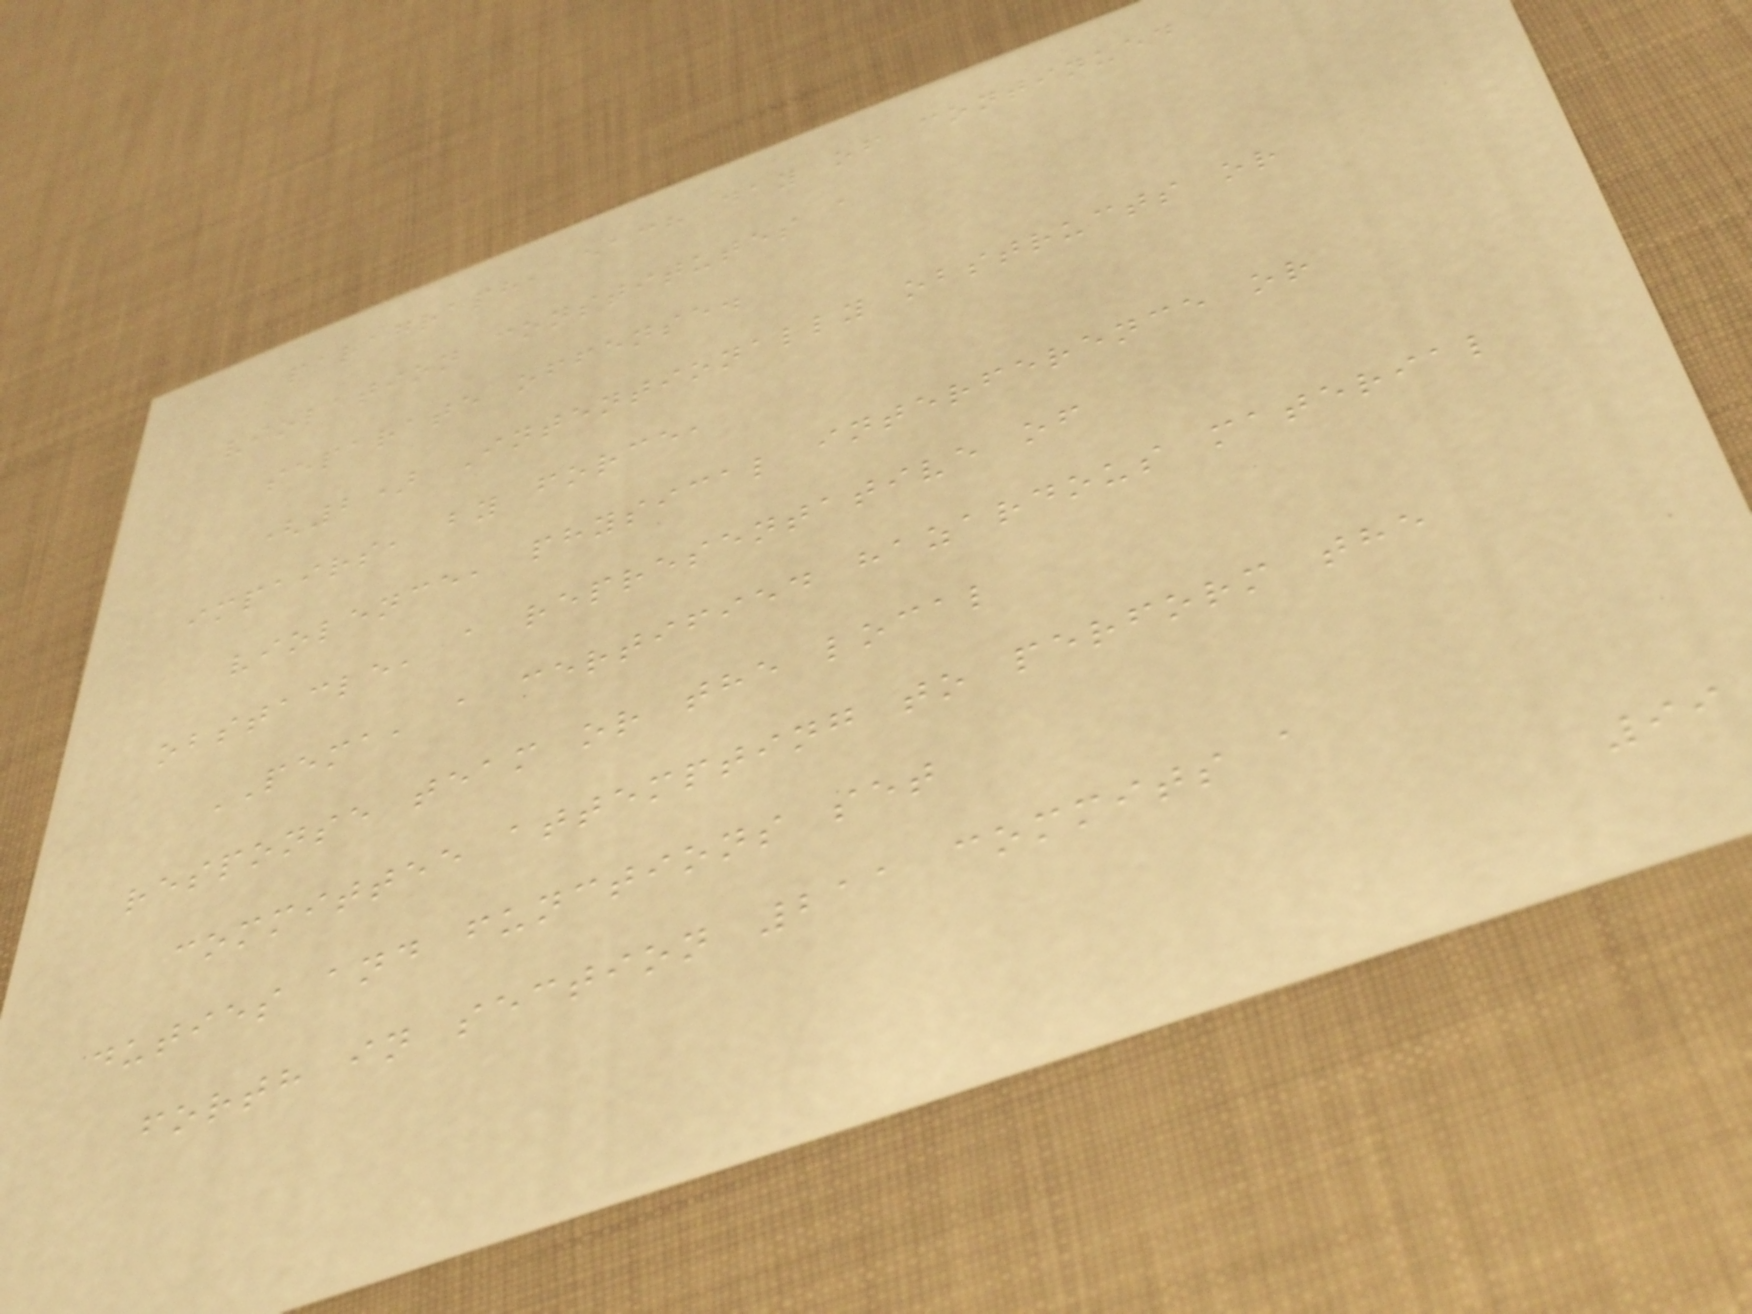paragraph, each day of continued
violation constitutes a
separate offense.
(2) Intentionally obstructs or
impairs, by force,
violence, physical interference or
obstacle, a representative of
PEMA, a certified hazardous material
response team or the local
committee attempting to perform the
duties and functions set
forth in section 211 commits a
99
